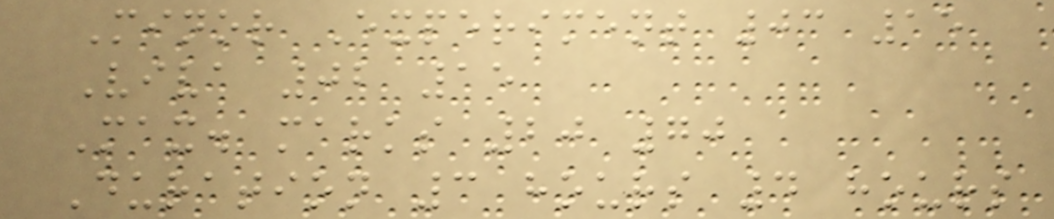Minor Experiment 03 15
Viva 02 15
Max. marks 20 70
Duration 3 hours 4 hours
